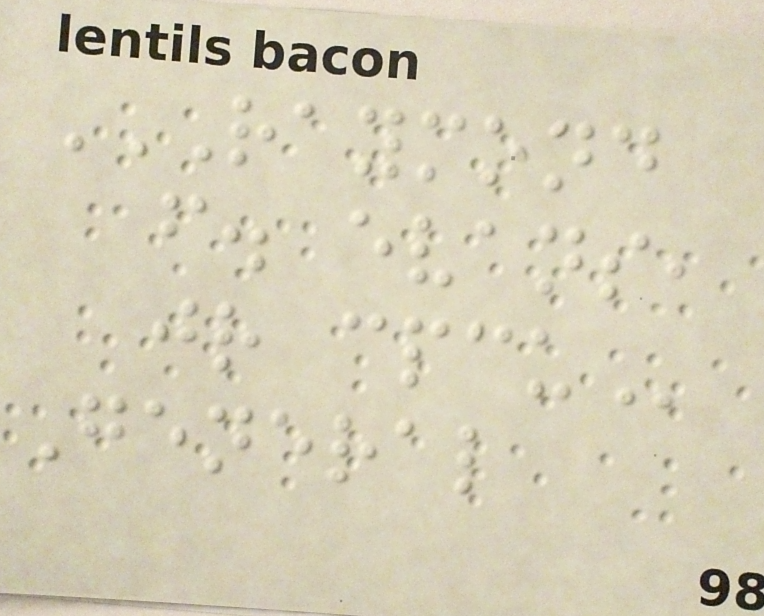RAYMOND
F. EVANS,
JR CPCU
General
